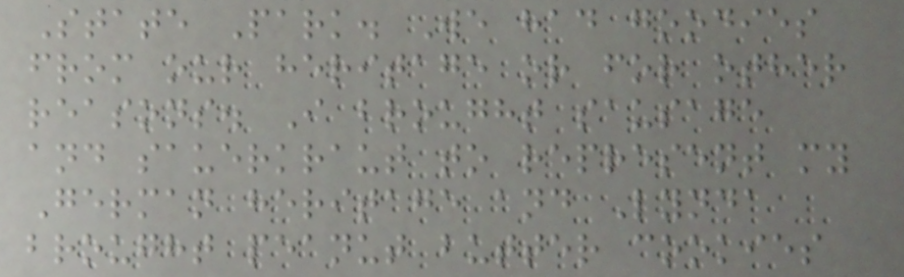State Park. We had goodies
from our heritage or for other
reasons. I brought sausage
and sauerkraut to represent my
German heritage and Lynda
brought peanut butter cookies
